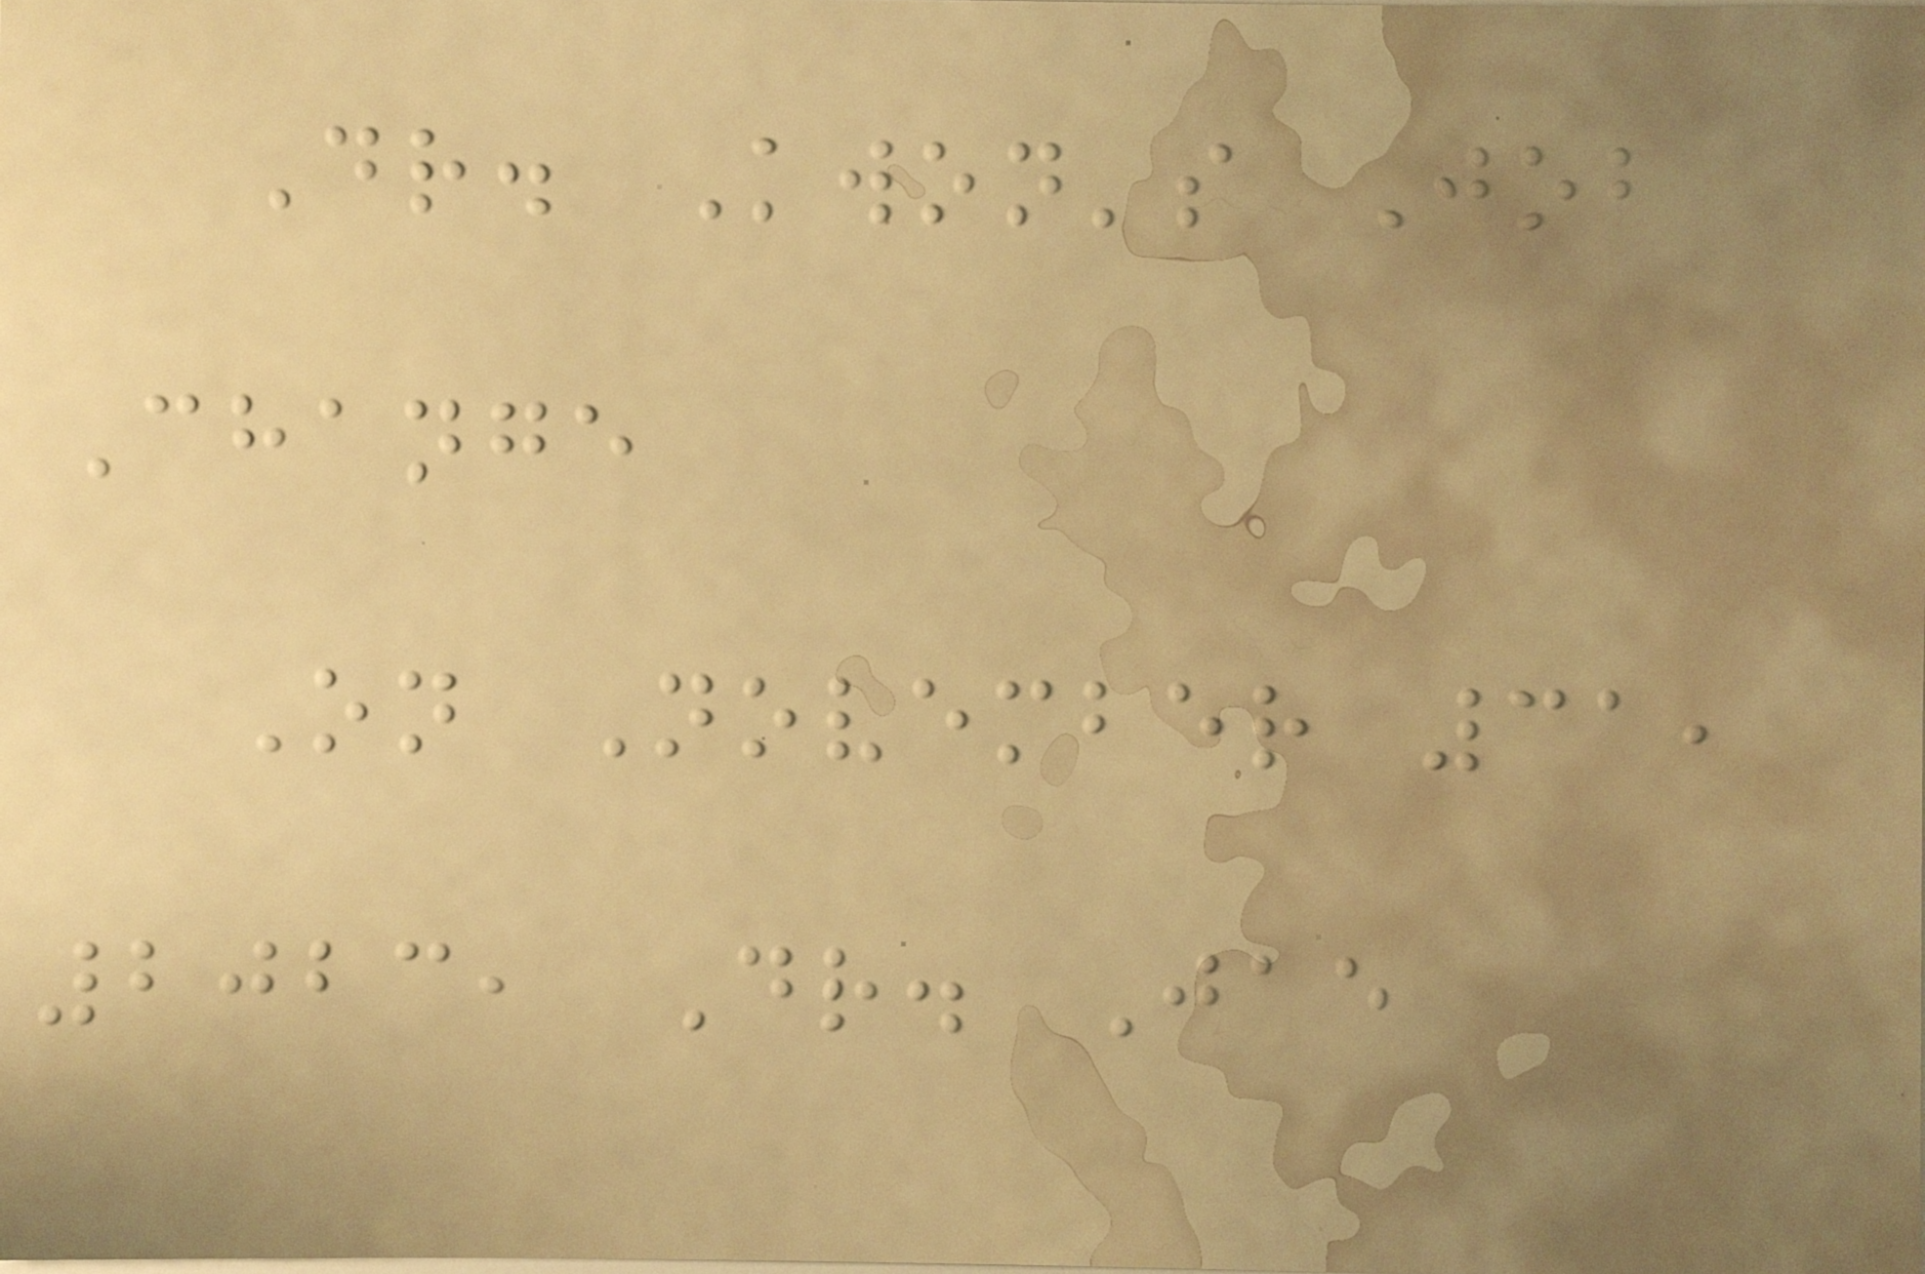Dr. Kwon's Job
Change
On November 31,
2023, Dr. Jae
